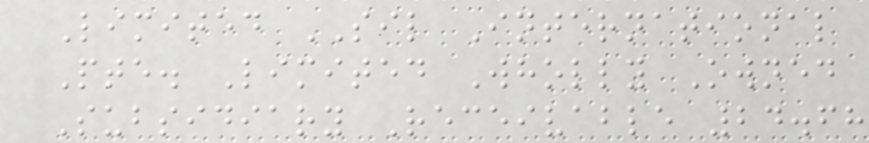Limited SIL International
Pte. Limited Wholly Owned
Subsidiary Receivable 24.68
